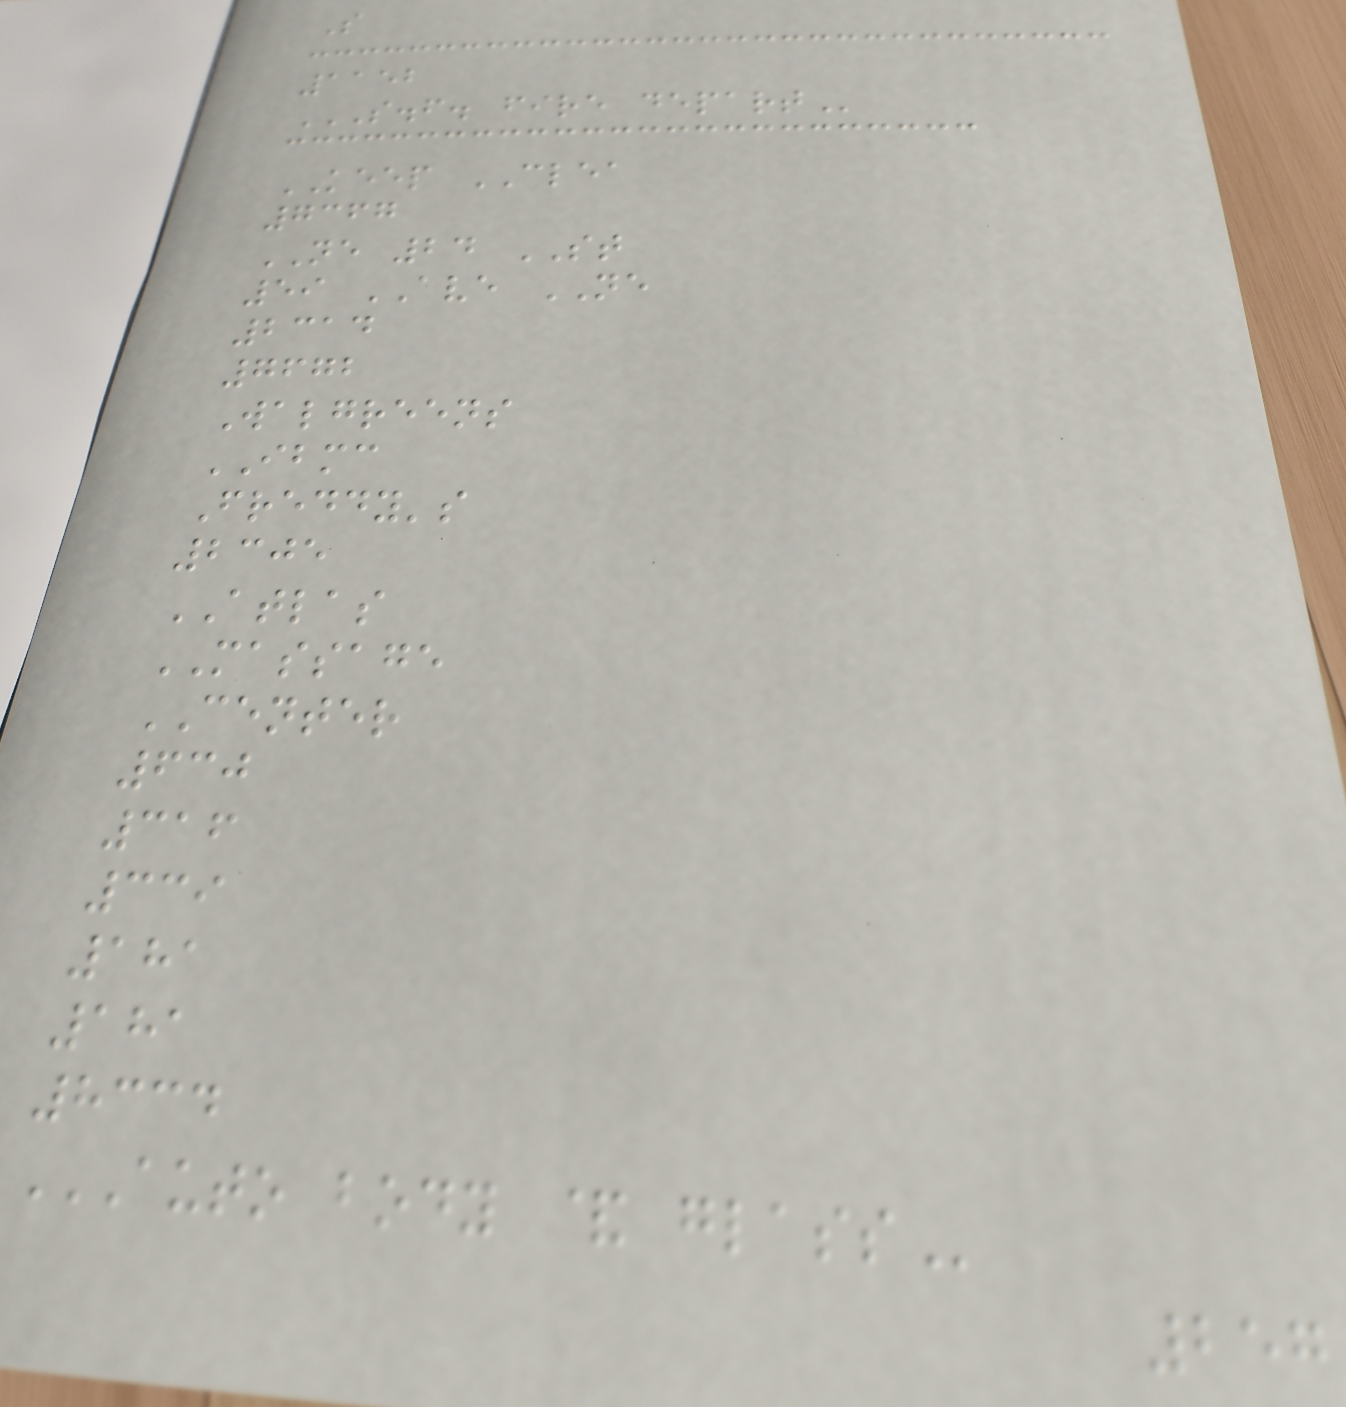S
1152
S.F. FIRE DEPART
KEEP CLEA
7367
NE 24 ST
59 AVE NE
2314
7672
Walgreens
IBMC
Freddy's
2305
ATLAS
MASSAGE
CENTER
630
316
339
181
181
8334
AUTO BODY & GLASS
257
